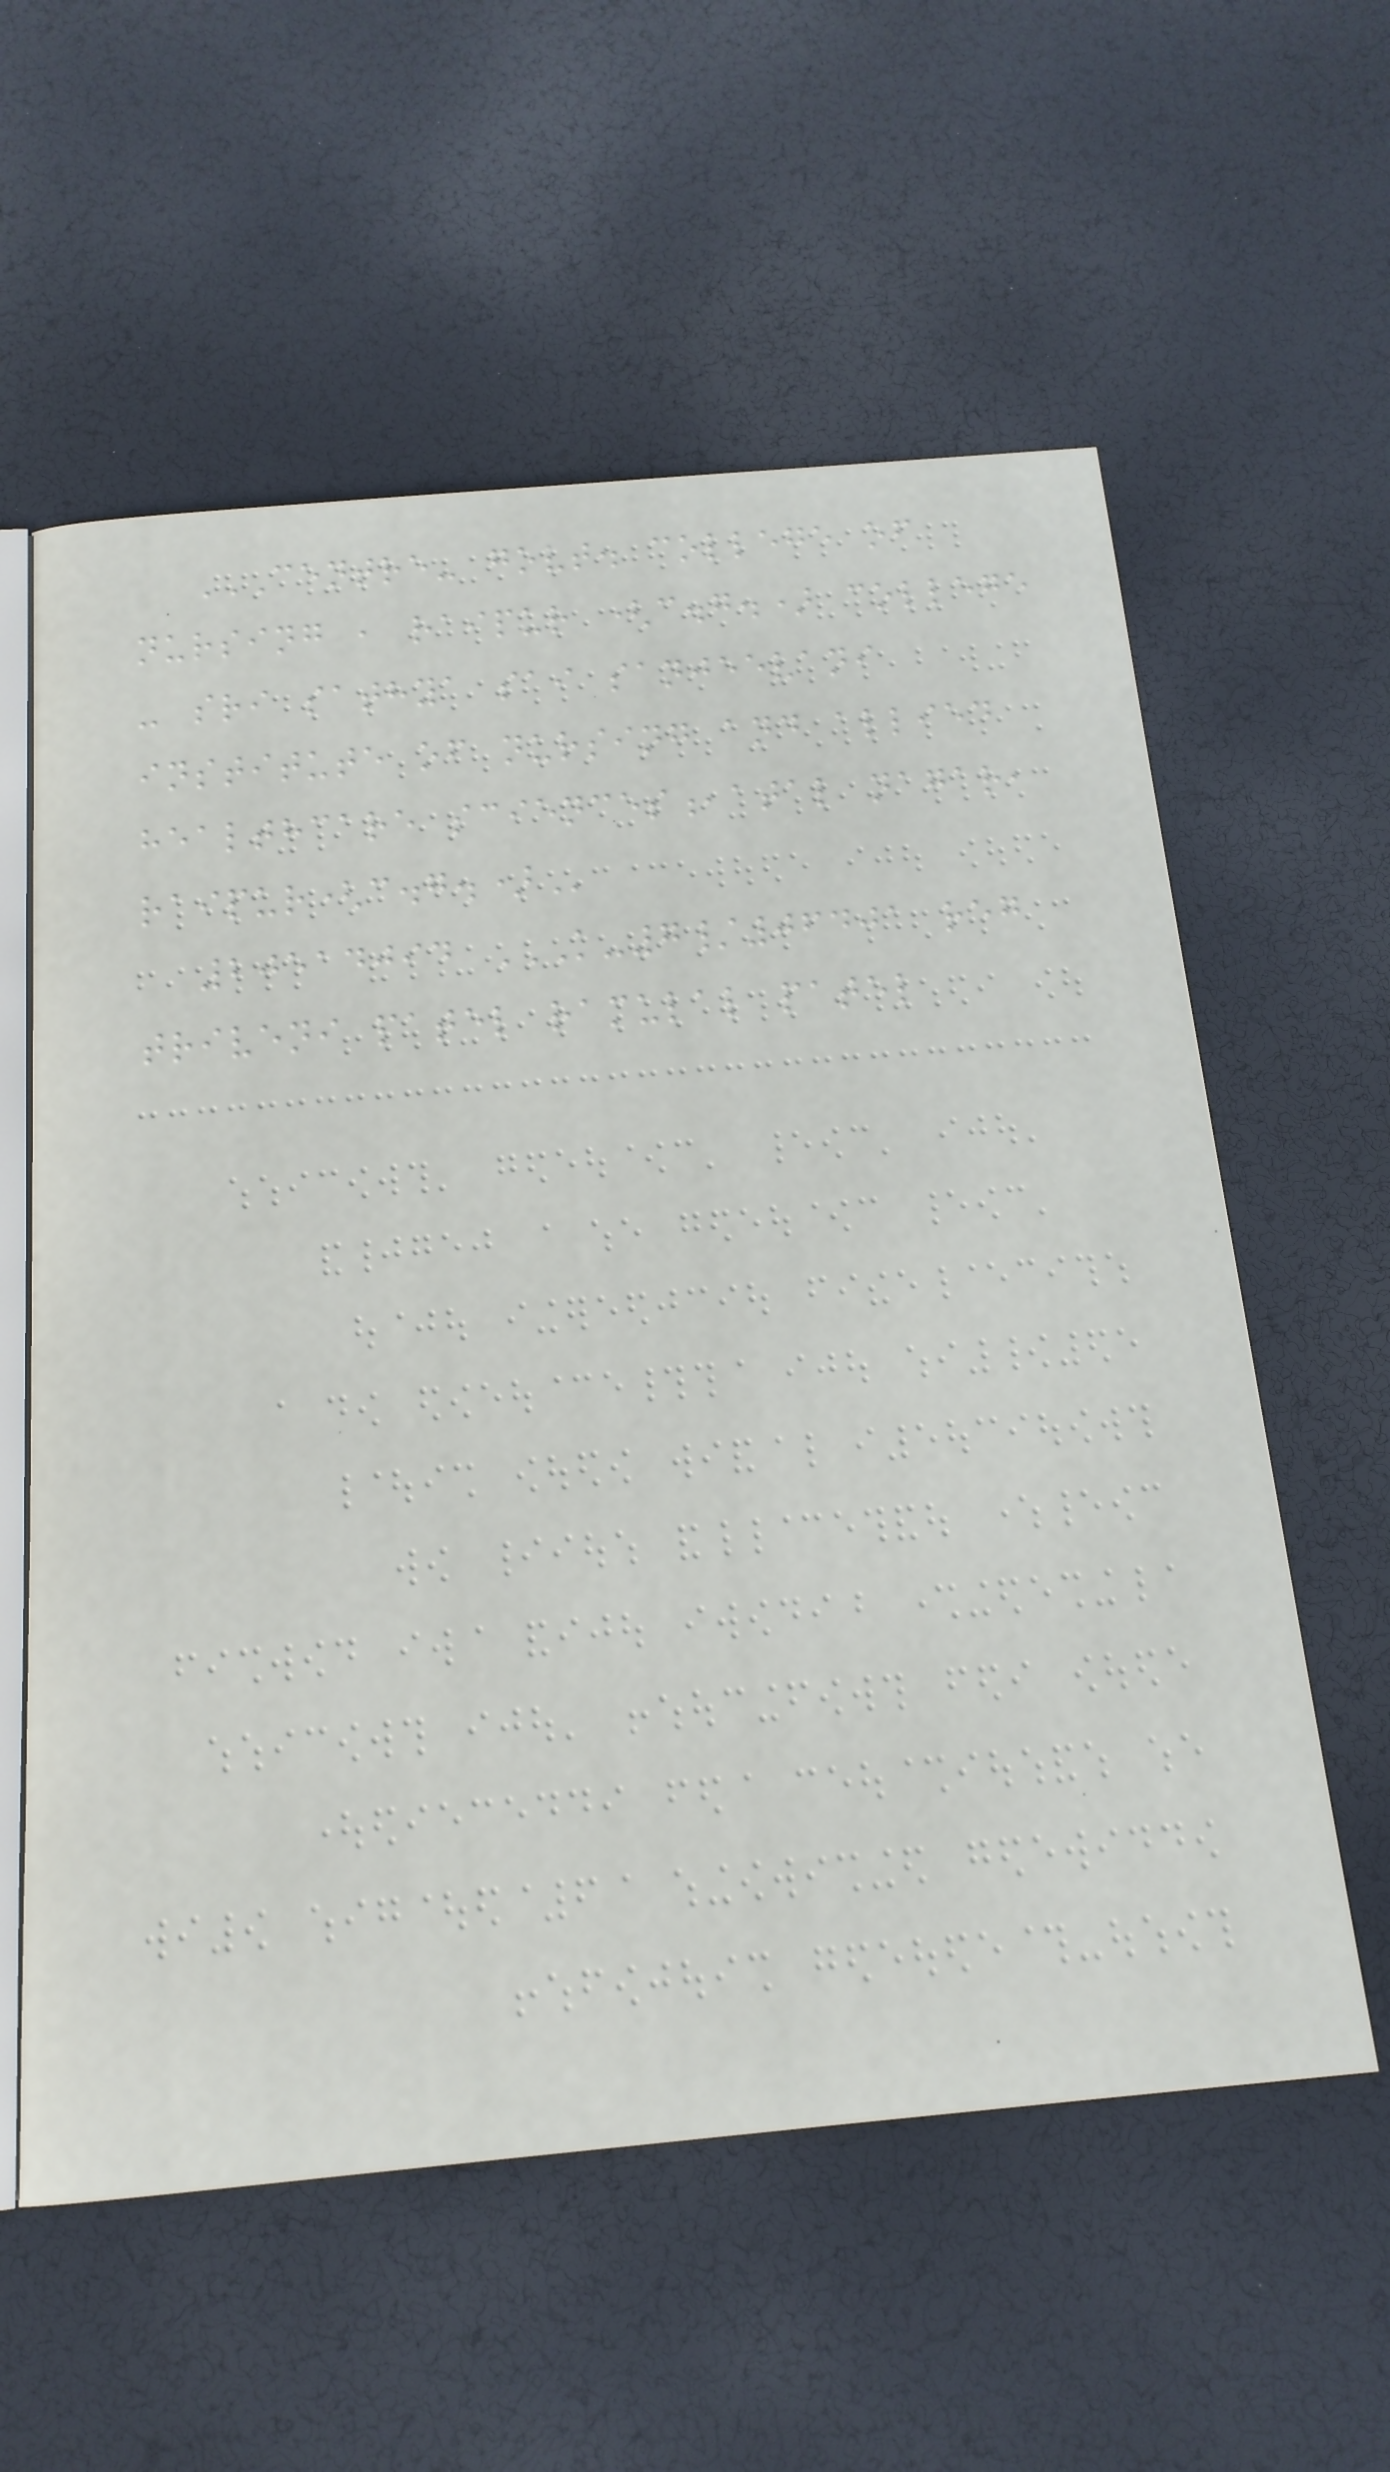CENTRE- GOVT. COLLEGE OF
NURSING , RAIPUR (C.G.) COLLEGE
- SRI SATHYA SAI SANJEEVANI
INSTITUTE OF NURSING AND ALLIED
HEALTHCARE SCIENCES,ATAL NAGAR,
RAIPUR(C.G.)
20514094 K-7/06401 REG
TRIVENI PATEL RAMULAL PATEL
